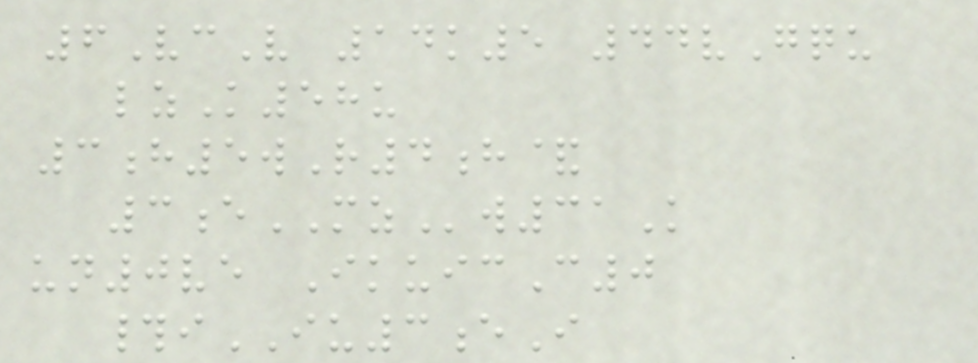6VcV 14k5 44vGqu
lzK58u
3h5wR4h&
3eMZw31K
un0ve IkuicC0
#iIU3eI
